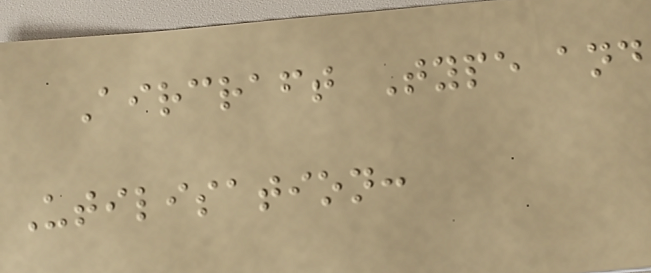Aircraft Type and
Utilisation:
